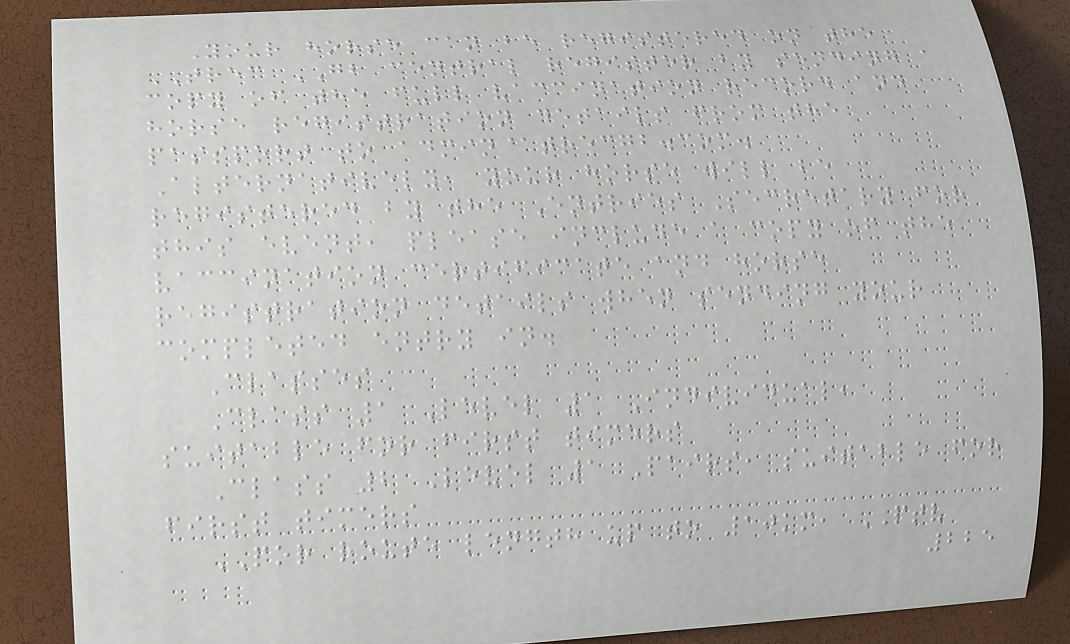Your horse can be registered on the
TREC GB central register by sending a
copy of the full vaccination record and
horse registration details from the
passport to admin@trecgb.com.
Alternatively, your horse will be
registered by the Entries Secretary for
this event, please include a copy of the
vaccination certificate and horse
registration details when sending your
completed entry in.
Classes
Class 1 Level 1 Individual,
suitable for first timers
Class 2 Level 1 Pairs, suitable for
first timers
POR route length up to 10km, PTV
225
